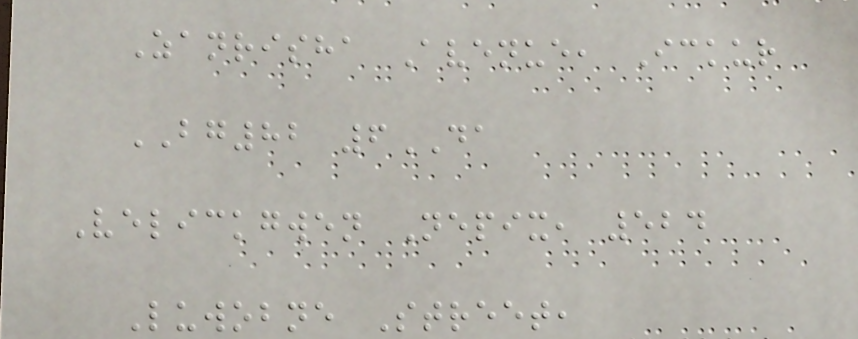Zanrisha Avenue, Ickur
BG82 6DA
Velickgwen Nepix, 524
Luwobne Street,
